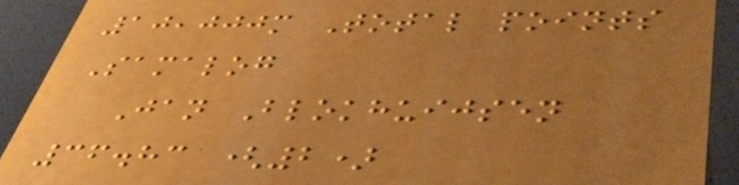10,000m Total points
Samalog
Jan Blokhuijsen
36.83 (2)
